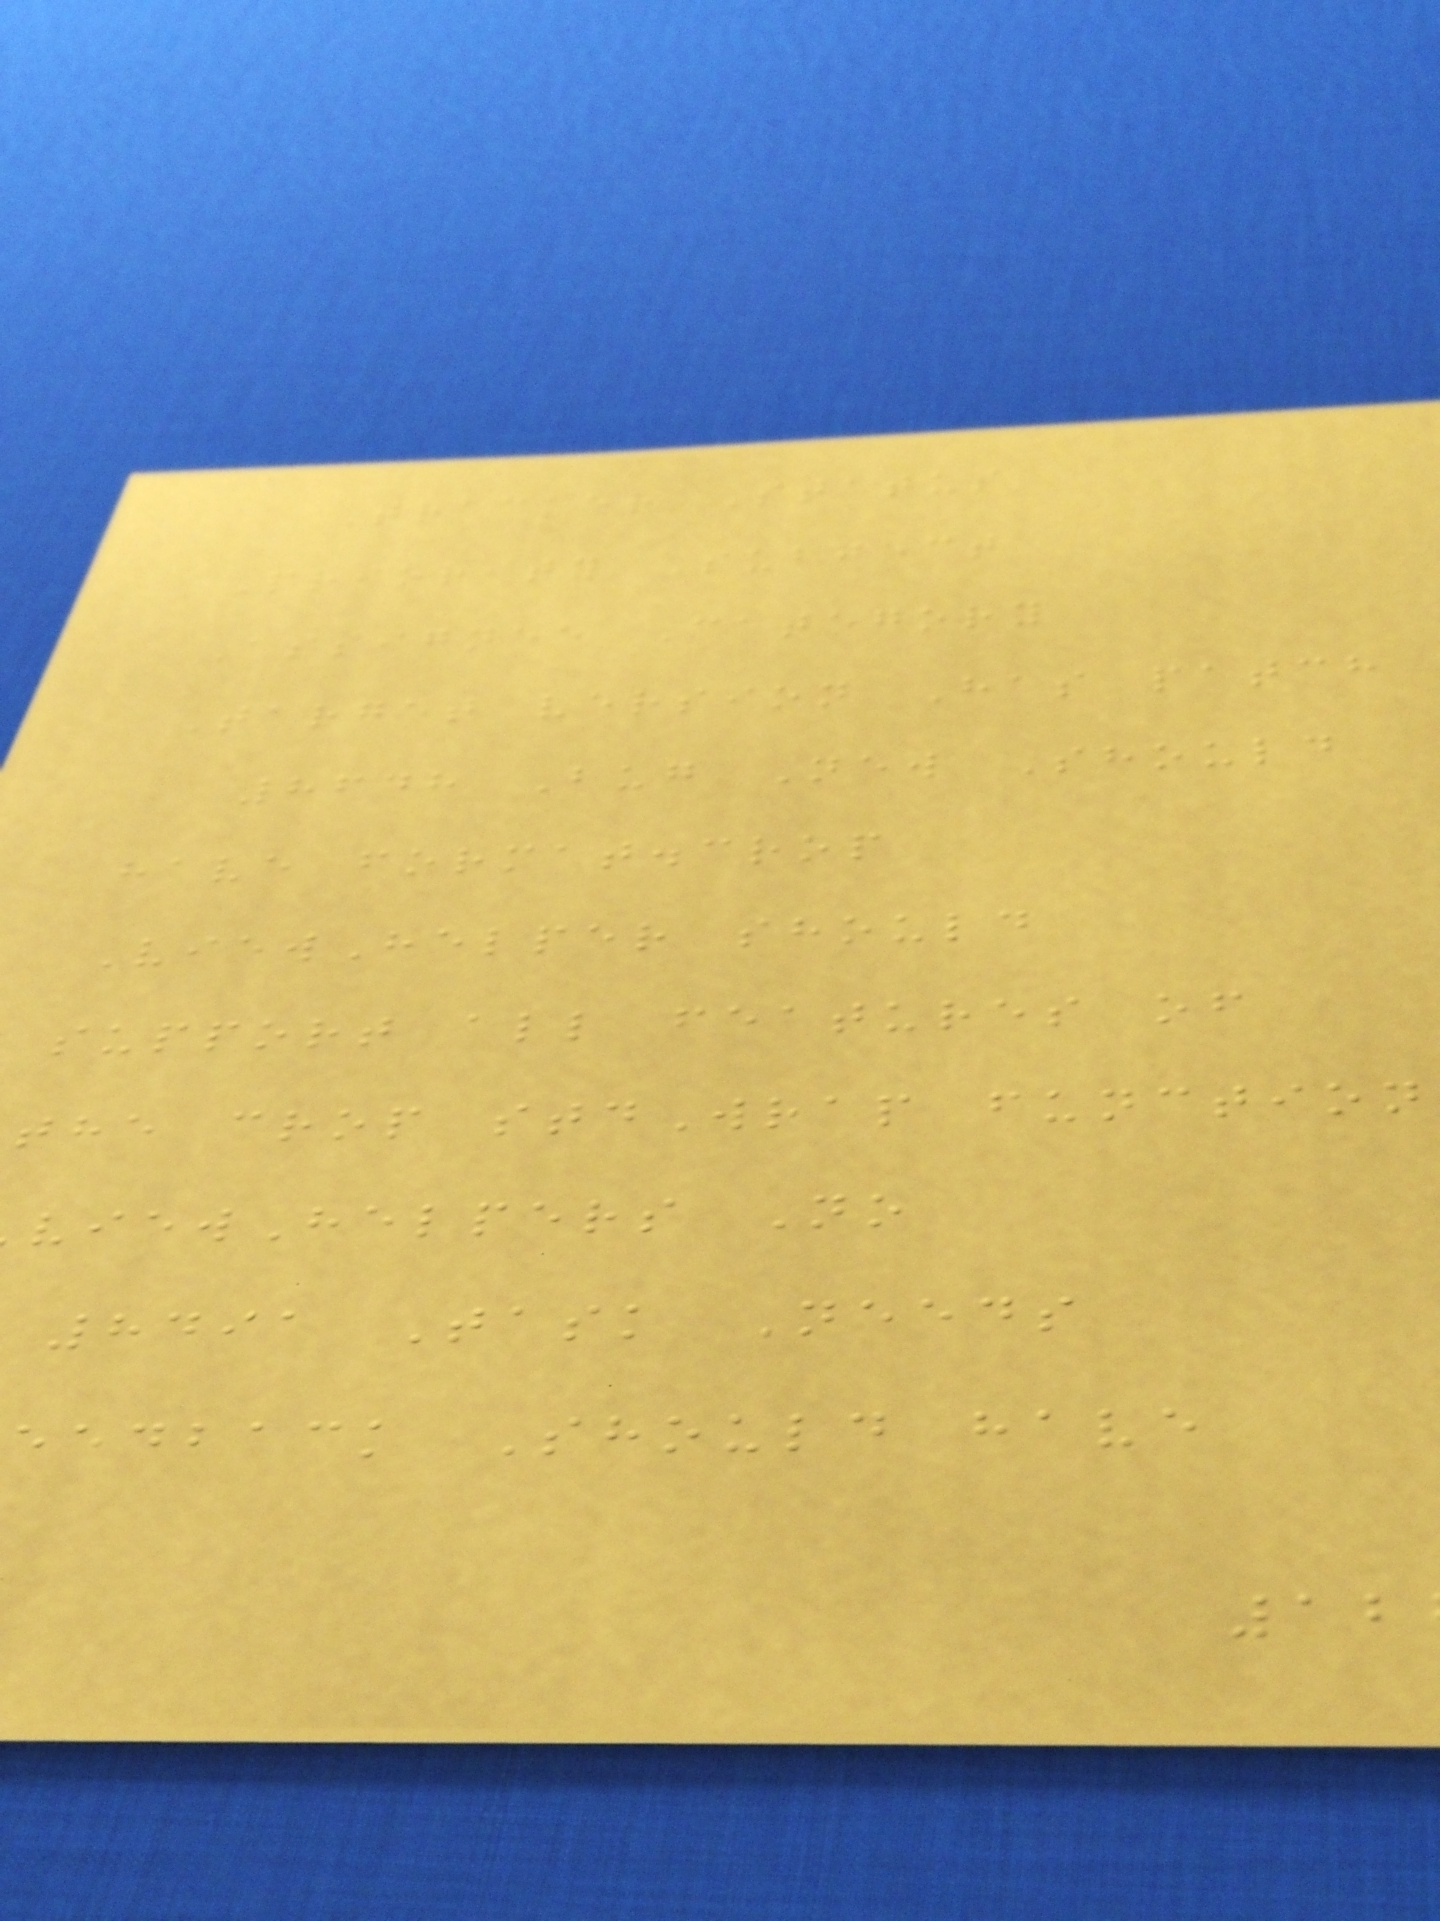Tracker Status
Priority Subject
Assignee Category
Target version Has patch
8648 Bug New Should
have format.crop
ViewHelper should
support all features of
the crop stdWrap function
iewHelpers No
8491 Task Needs
eedback Should have
